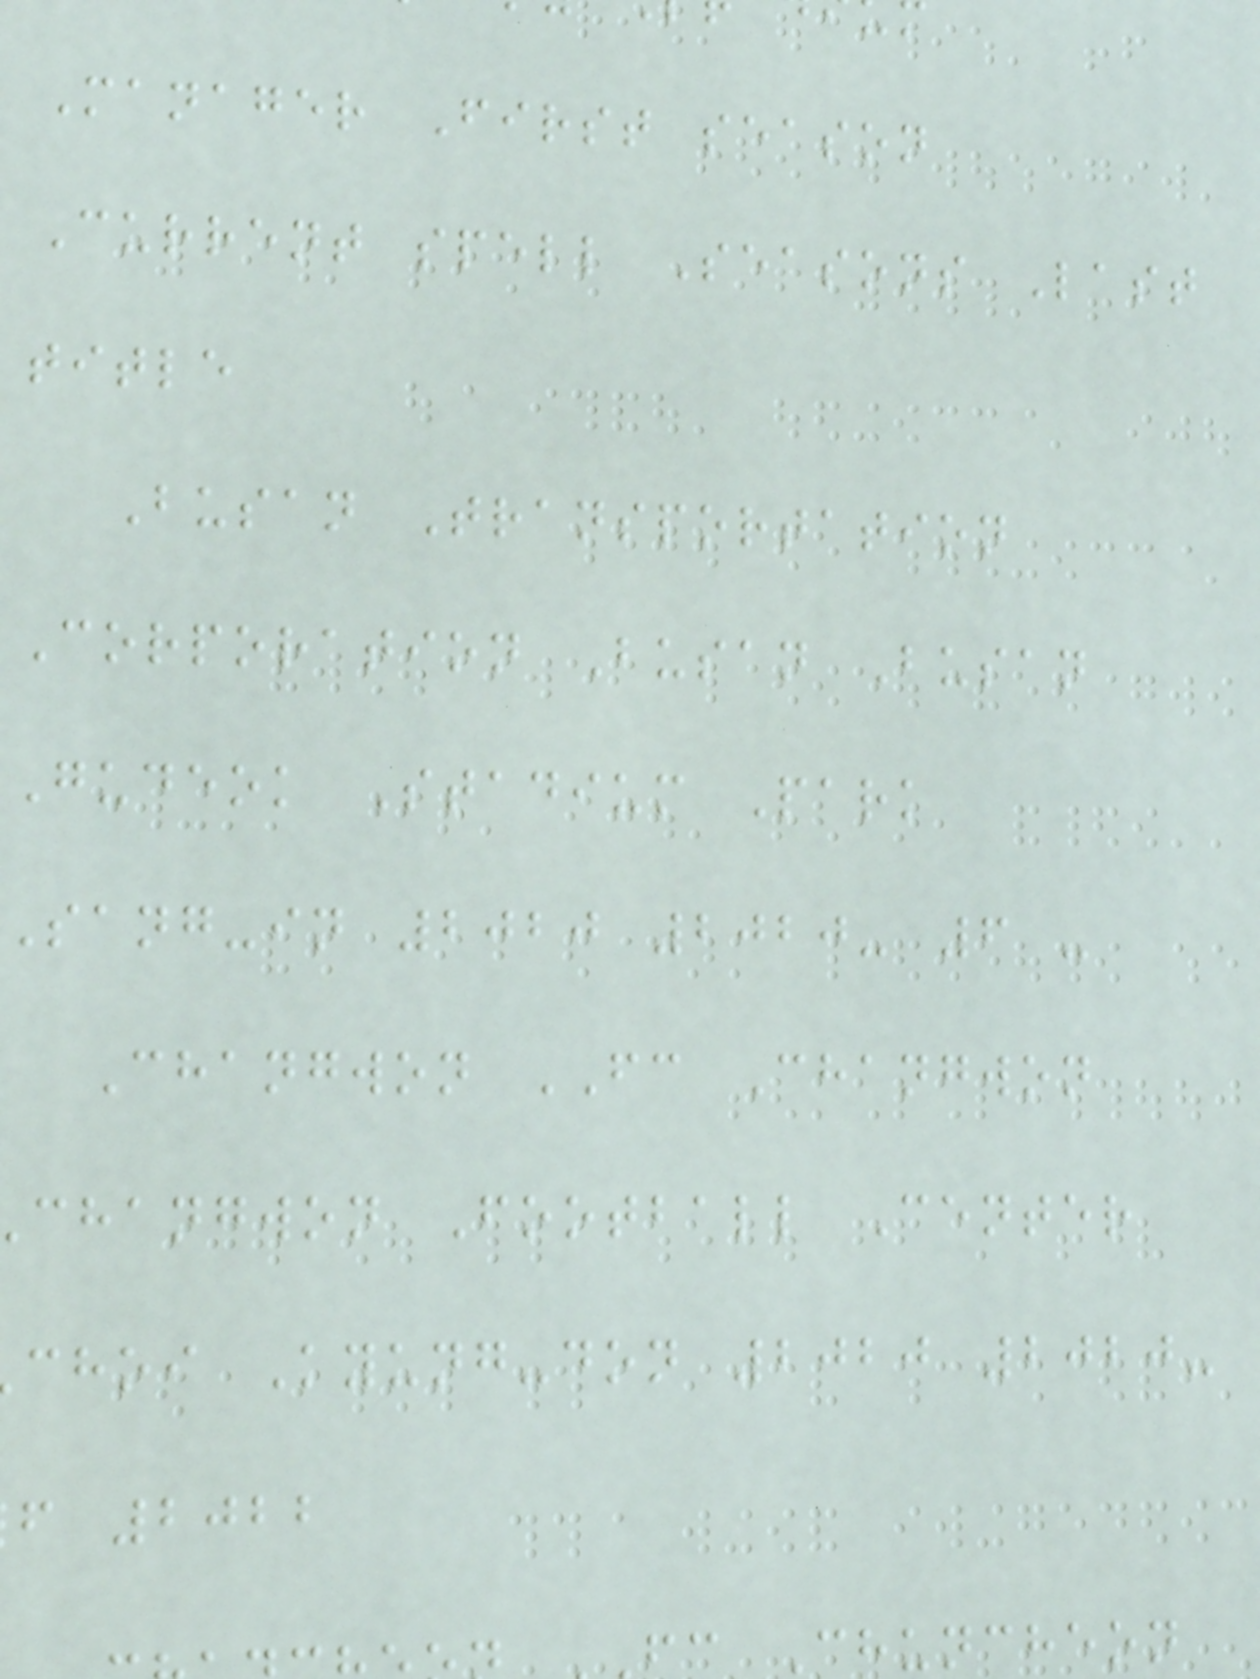Manager First season
Current spell Seasons Last
title
Busan Transportation
Corporation Busan Busan
Gudeok Stadium Park
Sang-in 2020 2020- 6 -
Changwon FC Changwon
changwon Football Center
choi Kyung-don 2020 2020-
f 2022
Chuncheon
